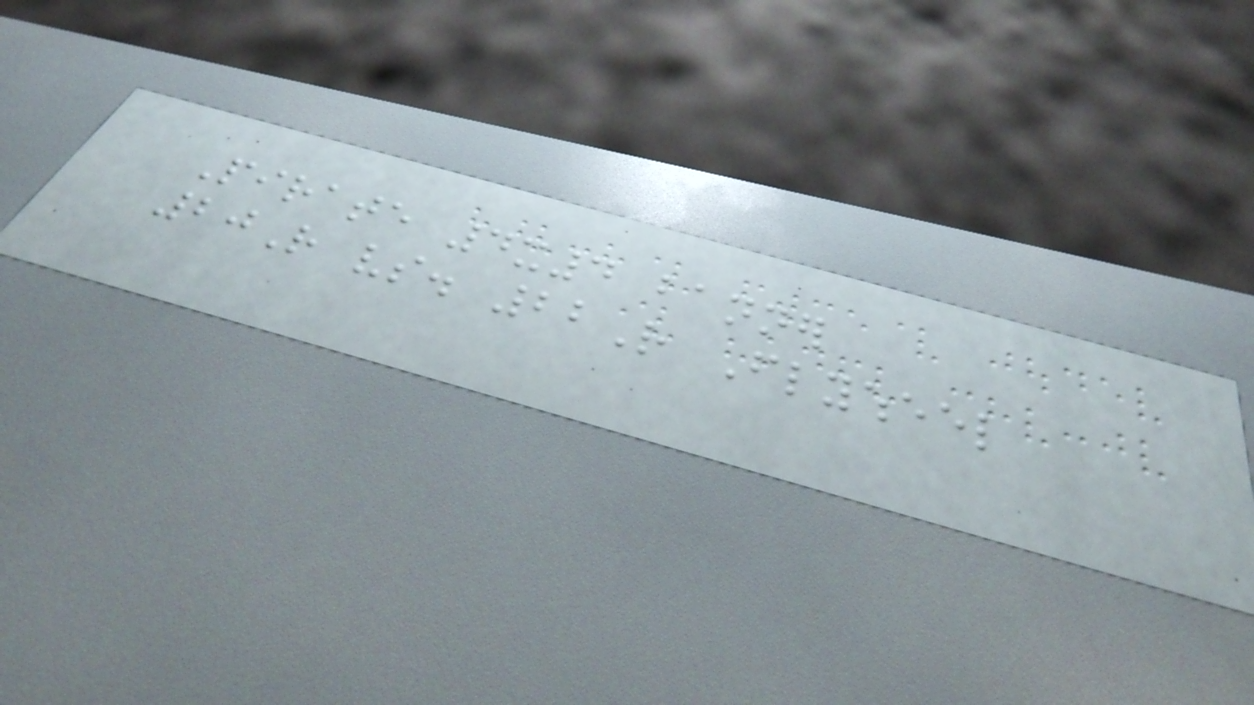Pirate 4x4 banner
20R vs. 22R Flywheel
